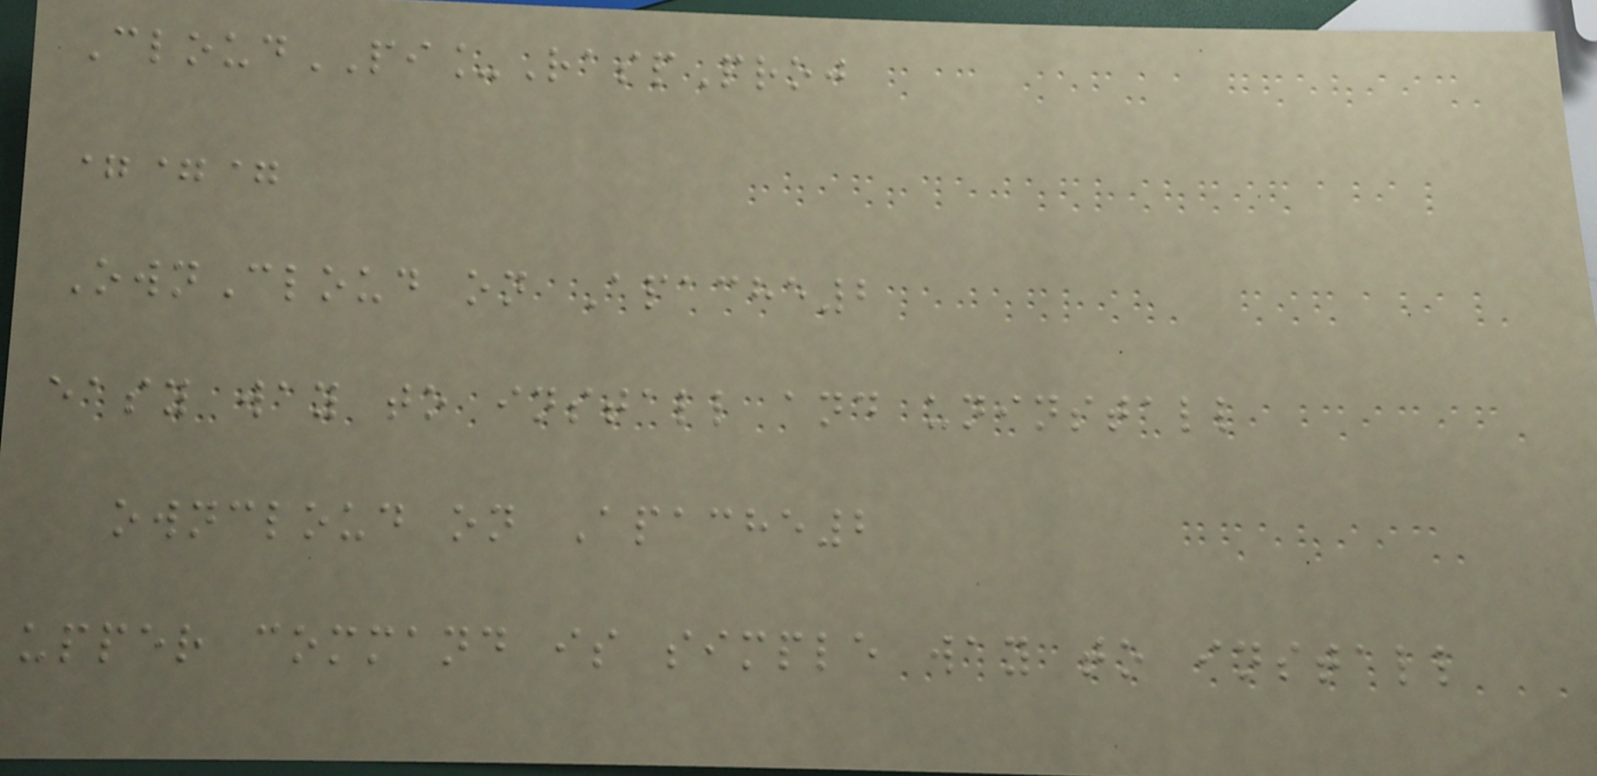CloudPI_RaspProj
===
OwnCloud on Apache2
easy way to install and uninstall
owncloud on Apache2
upper command is simple way to install
